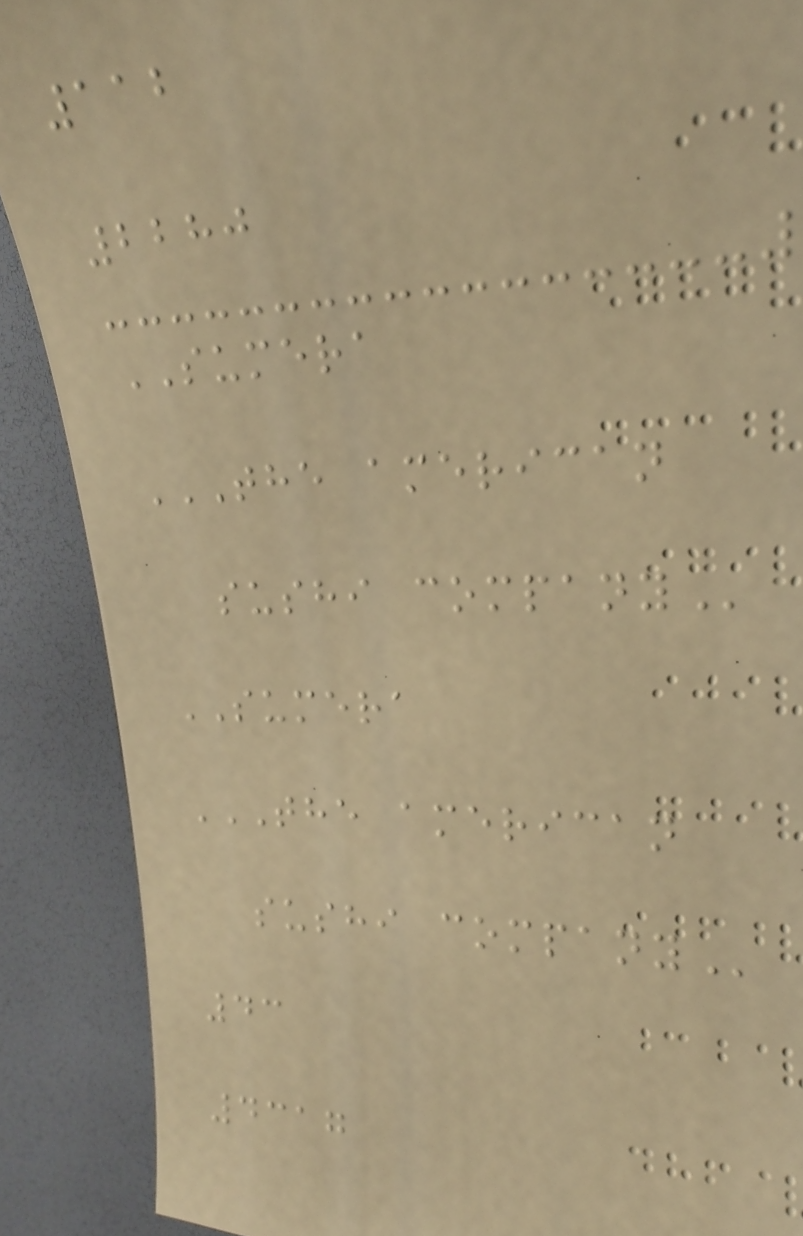112
2280
SUMERA
THE AMERICAN
SUSHI COMPANY
SUMERA
THE AMERICAN
SUSHI COMPANY
43
4317
